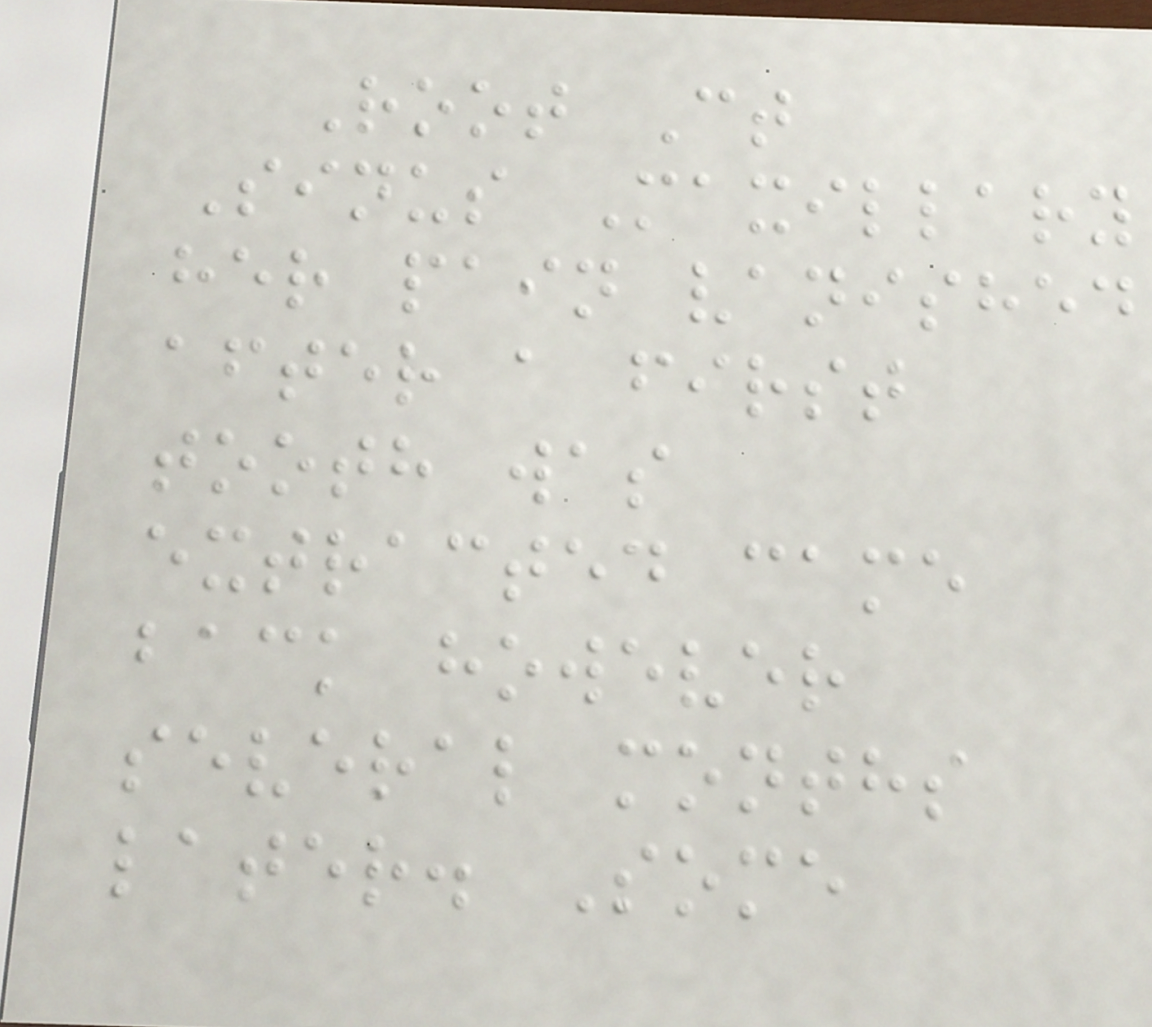Root Ct
Sinus Maxillary
her pain vanished
after a first
tooth was
extracted came
back however
several months
later. Some
